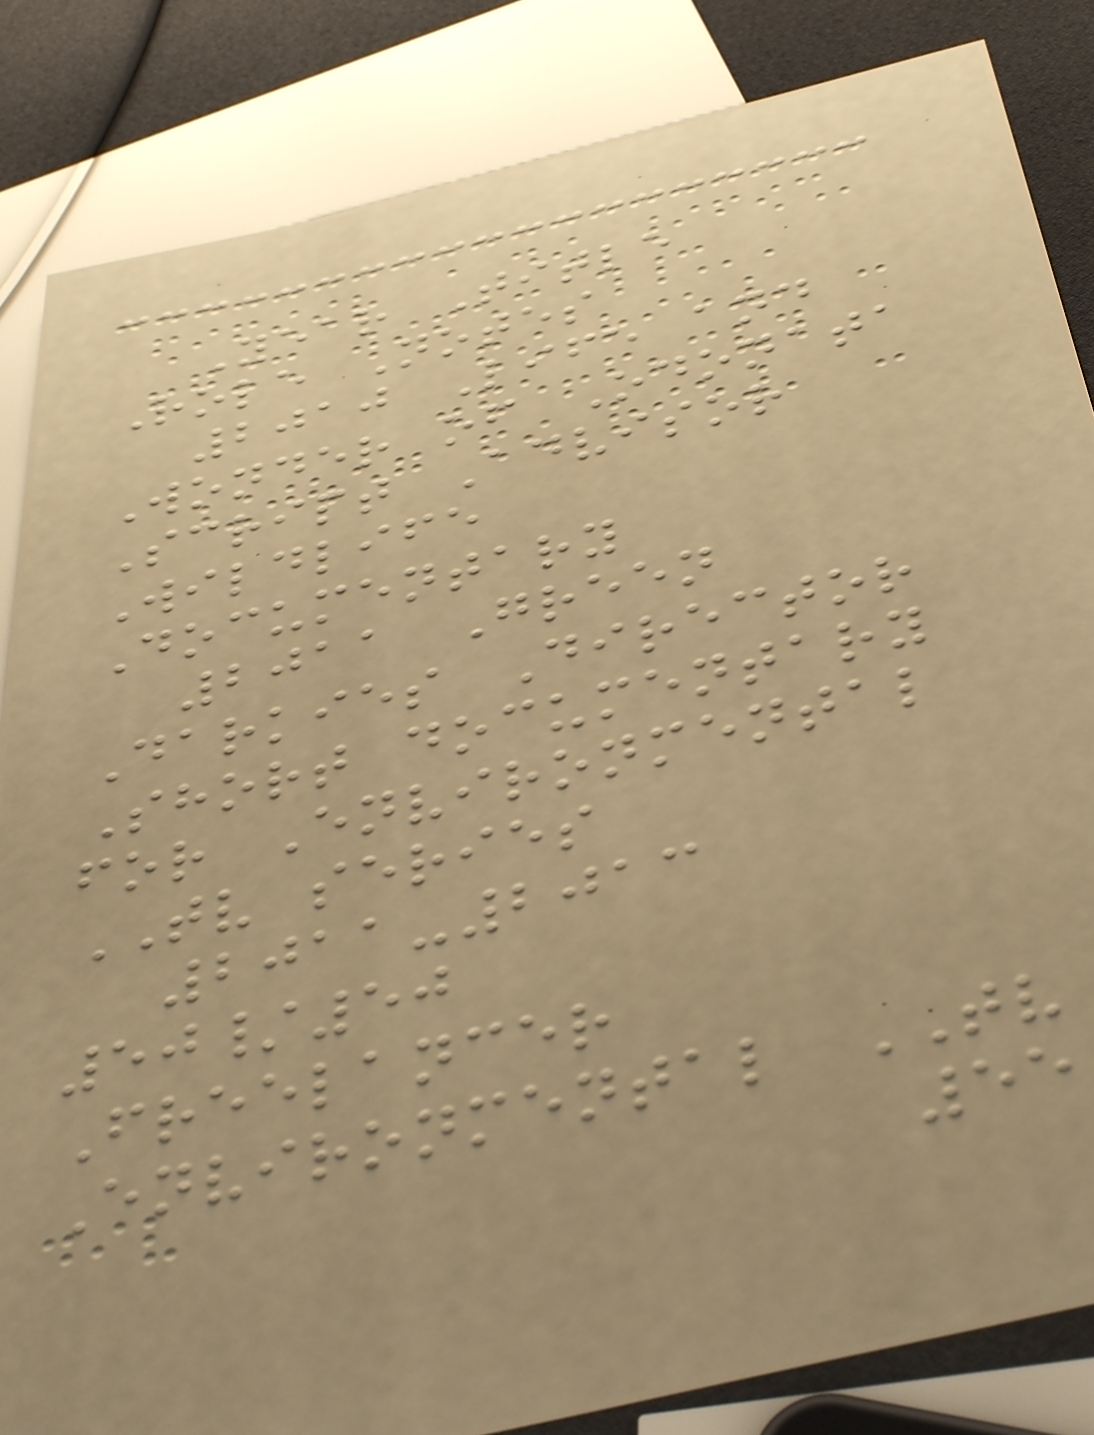Year Title
Role Notes
2010 Life and
Wonder of Odonata
Script Advisor
Wildlife
Documentary
2011 Green
Darkies Director
Short documentary
for Environmental
TV series
2011-2013
50/50
Freelancer
Environmental TV
55
